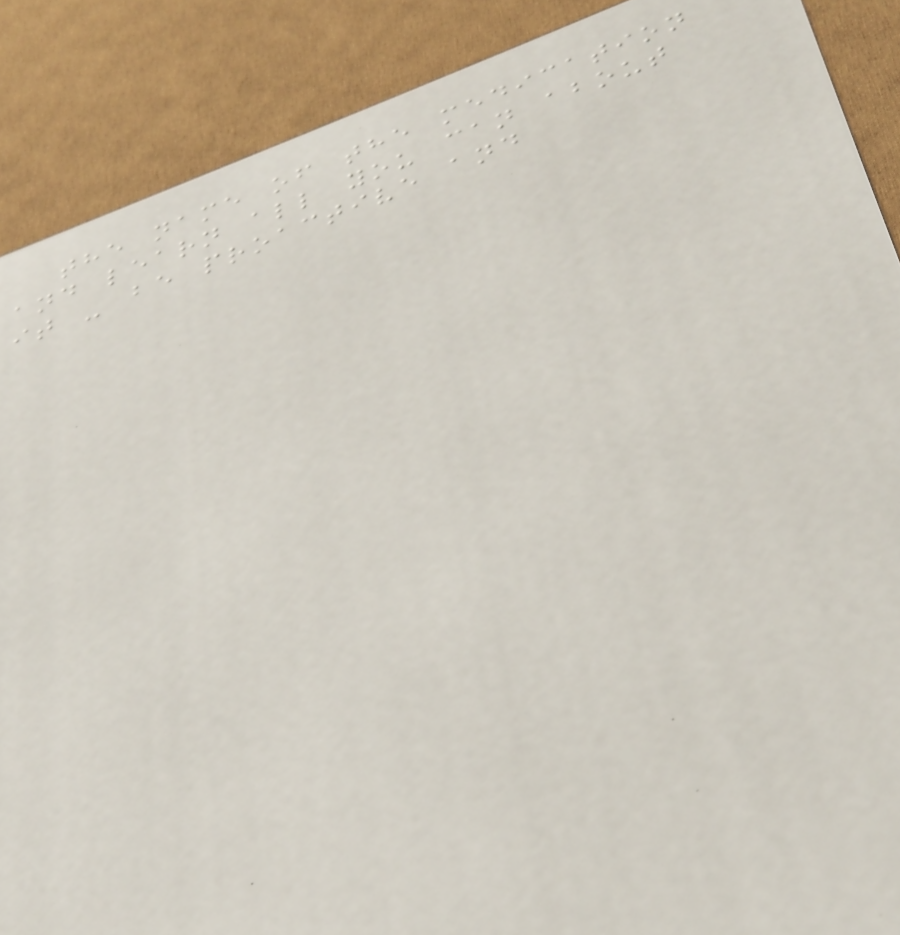the name of the medication
and learn all you can about
it - be proactive and
